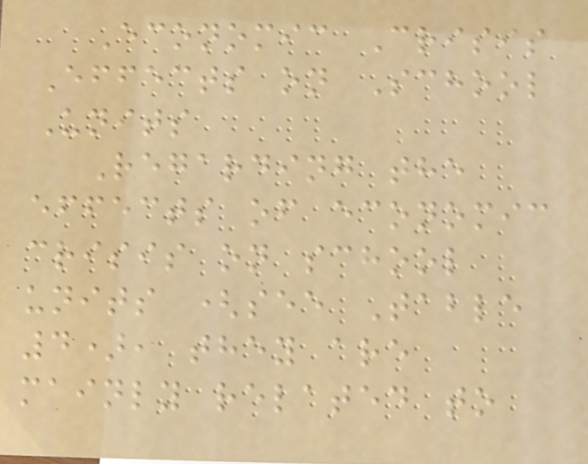Economic Crisis
Effects on School
Units
Regarding the
effects of economic
crisis on school
units (see Table
4), they are
mainly related to
